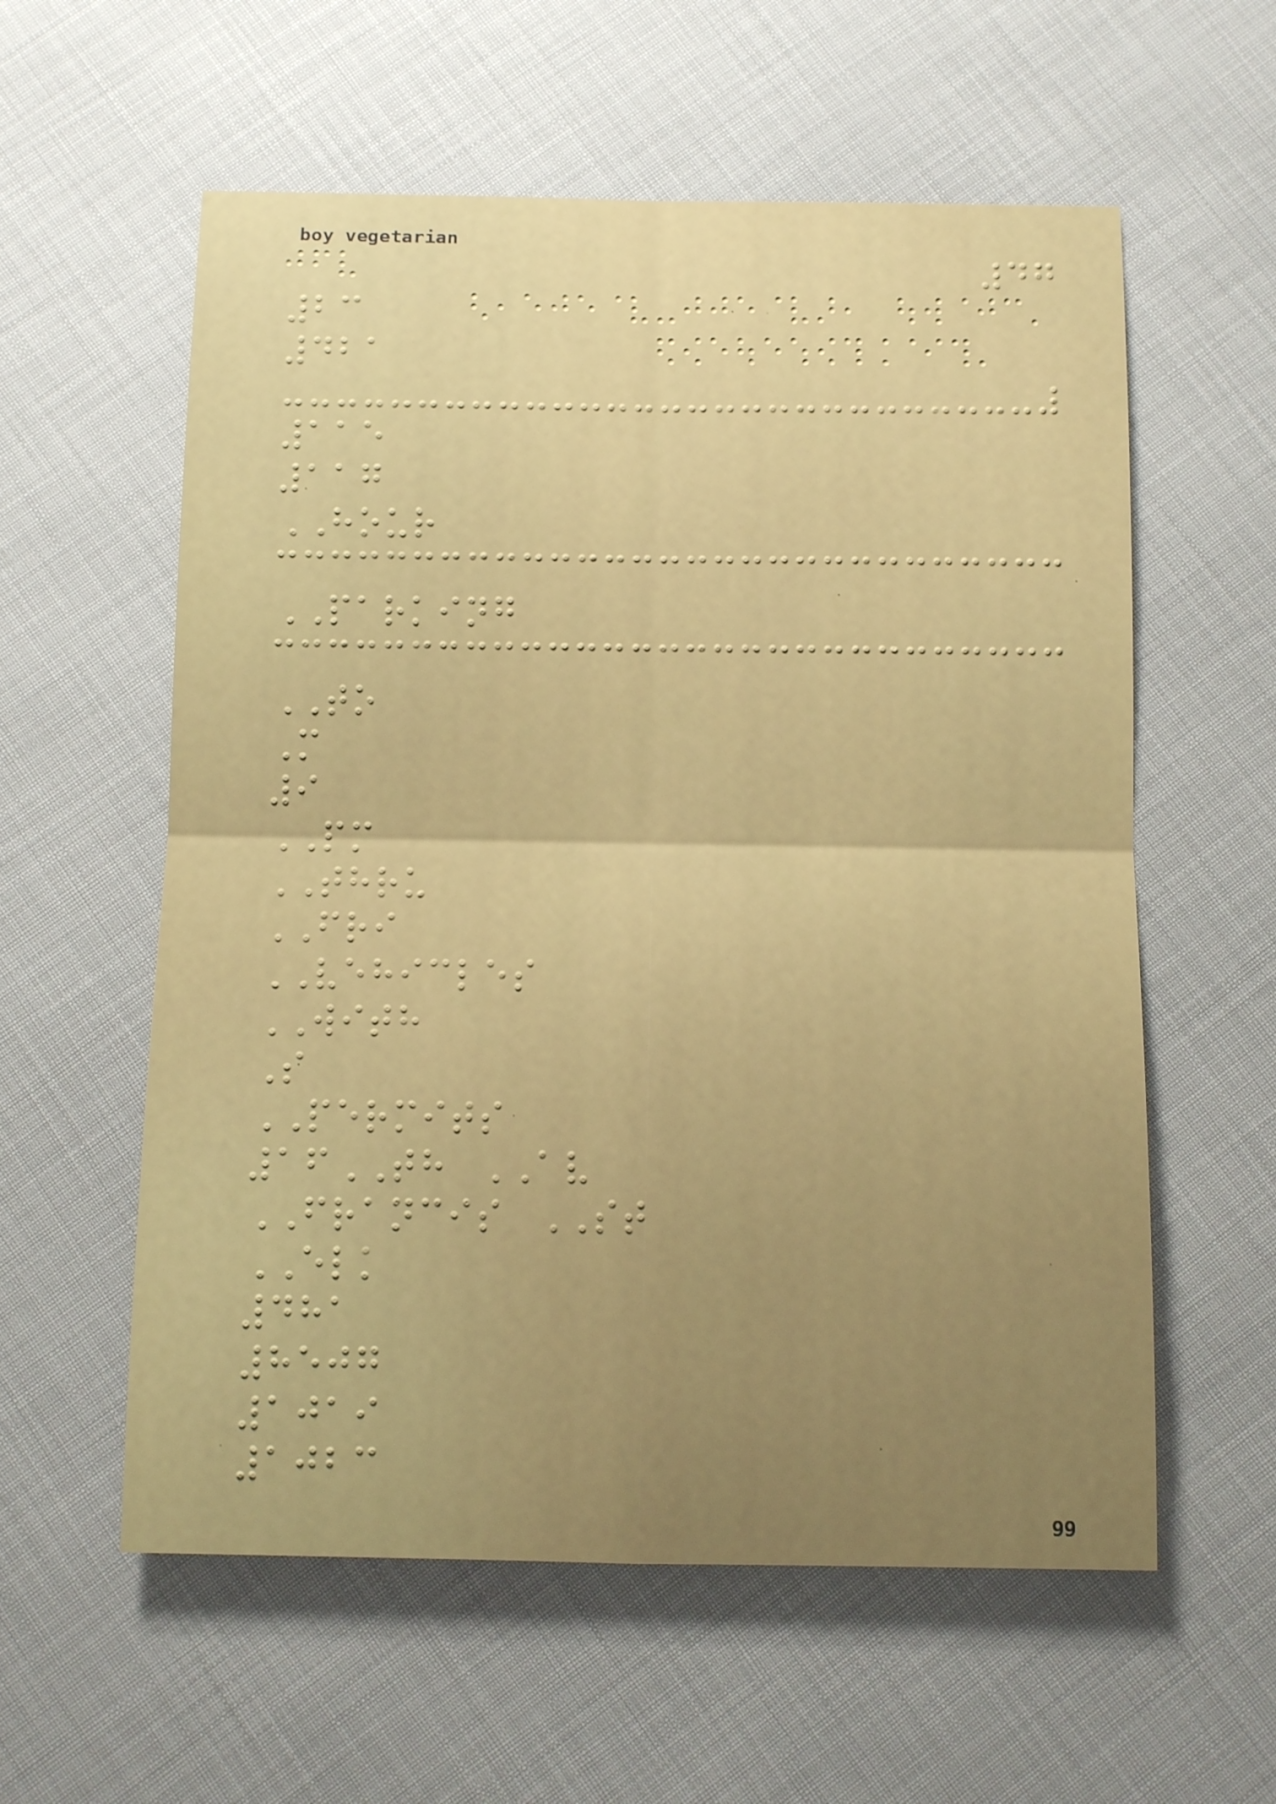47
23
421
115
117
HOUR
PARKING
TO
M
9
PM
THRU
FRI
VEHICLES
WITH
S
PERMITS
16TH AV
FRANCIS ST
ELK
481
8507
1019
1023
